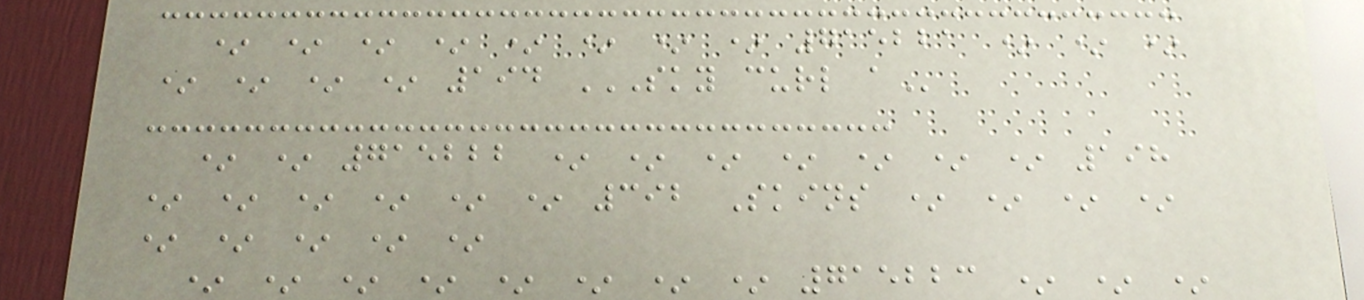* * * * * * * * 715221 * * *
* * * * 194 SKY CURL A
* * 715222 * * * * * * * 198
* * * * * * 392 Skins * * * *
* * * * *
* * * * * * * * 715223 * * *
